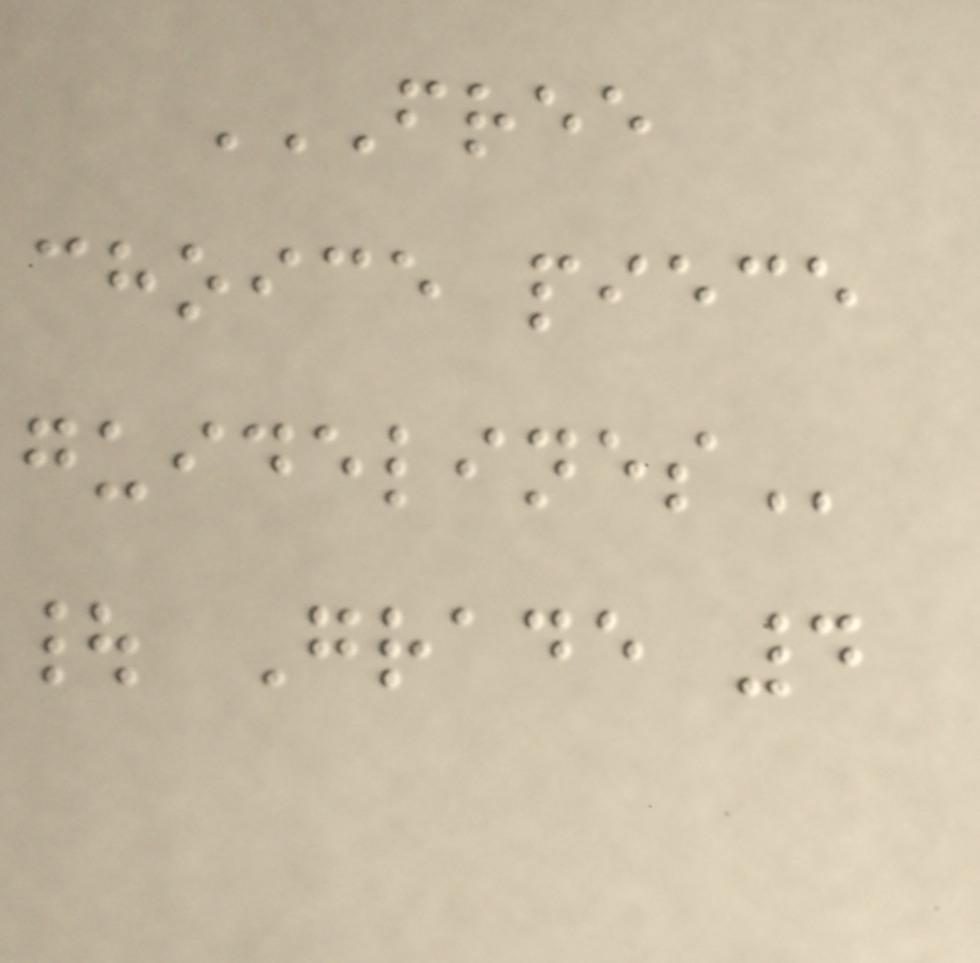FREE
CHOICE PIECE
GUIDELINES
| Grade 4
